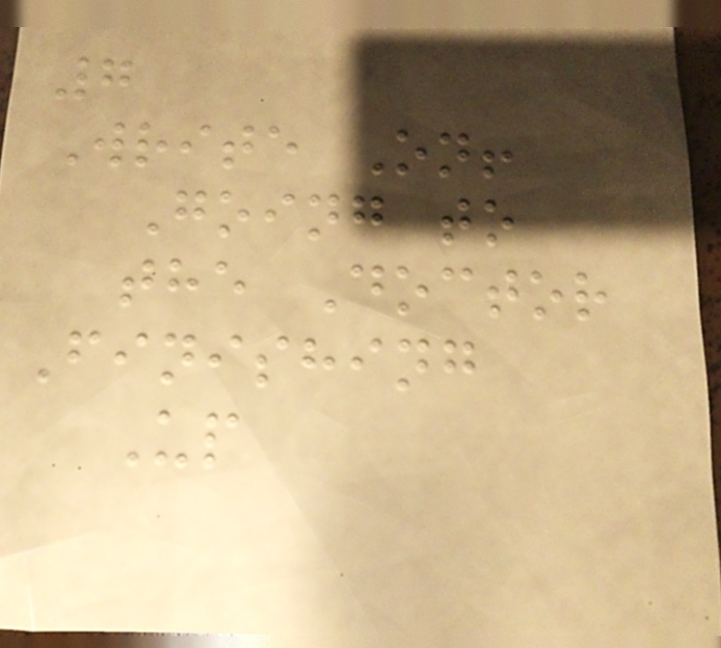7
Write On!
Going to
the Doctor
Finishing
Up
